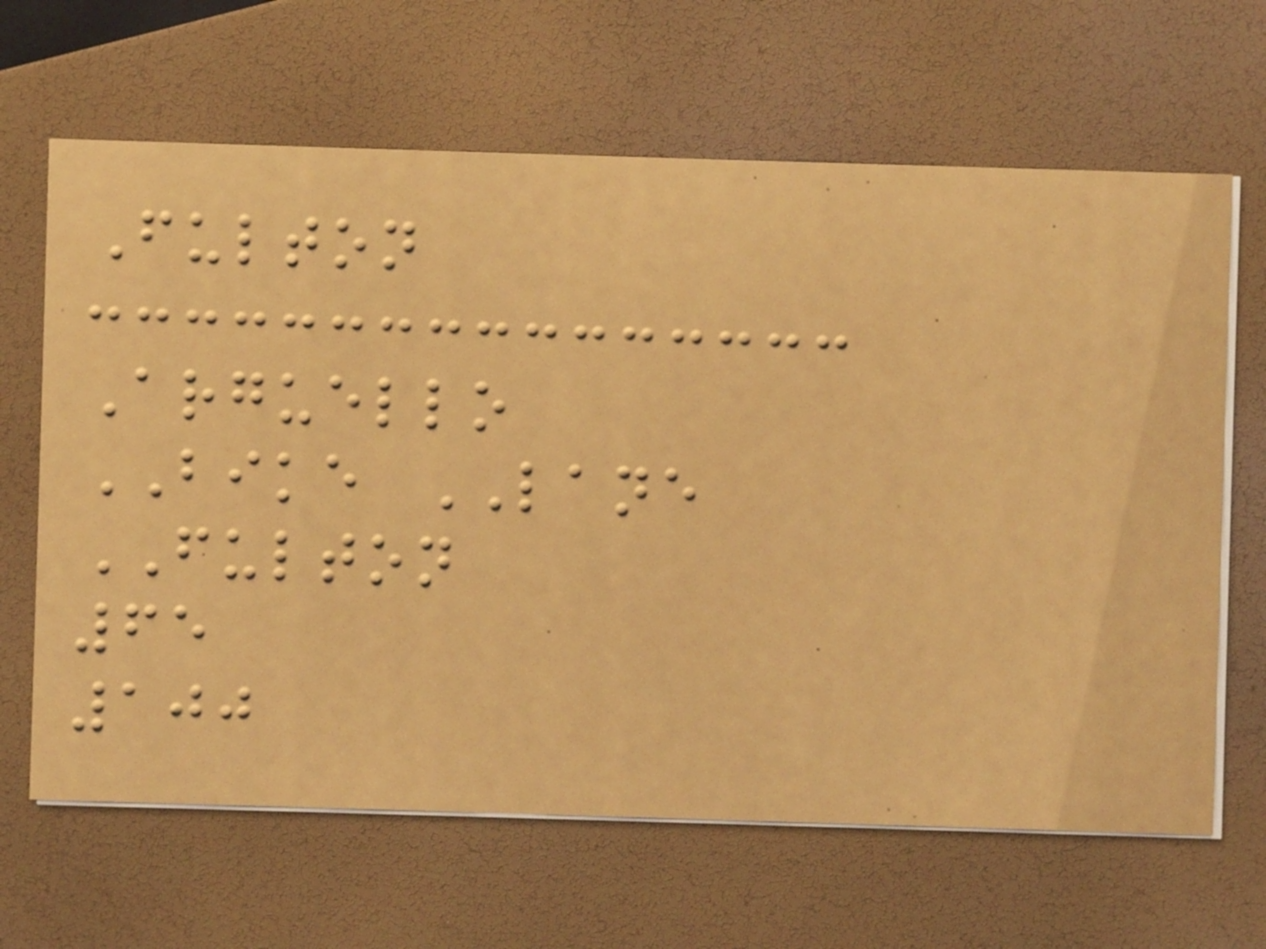Fulton
Arguello
BIKE LANE
FULTON
65
100
